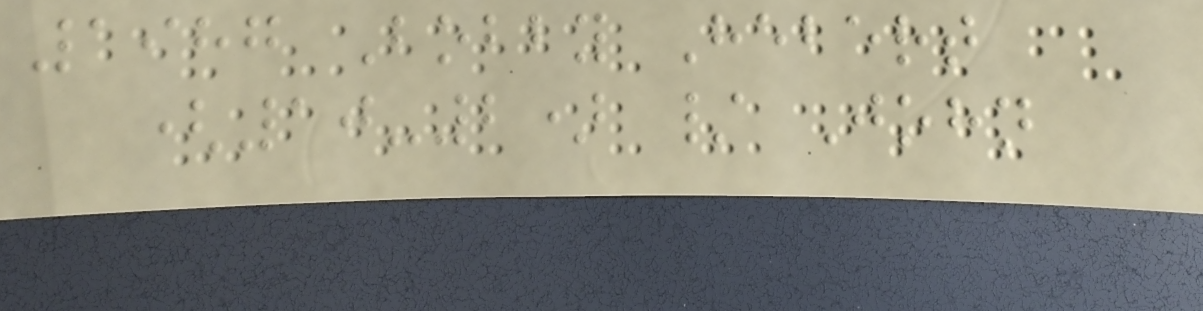1987 Bobby Hebert
(10-2) / John
